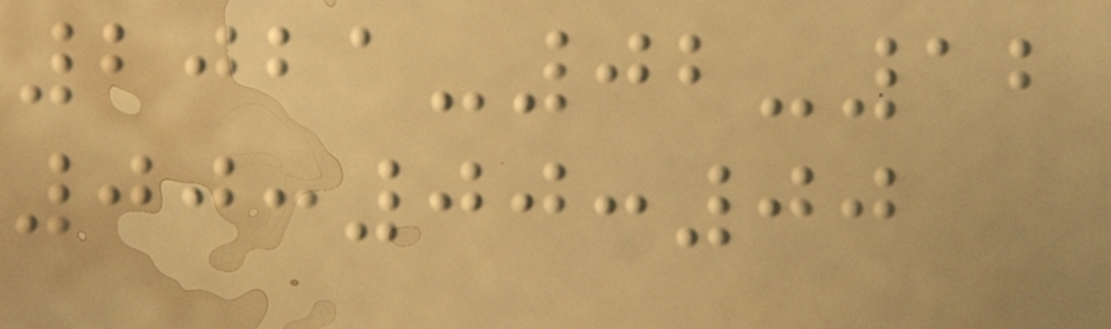2021-02-12
00:00:00
